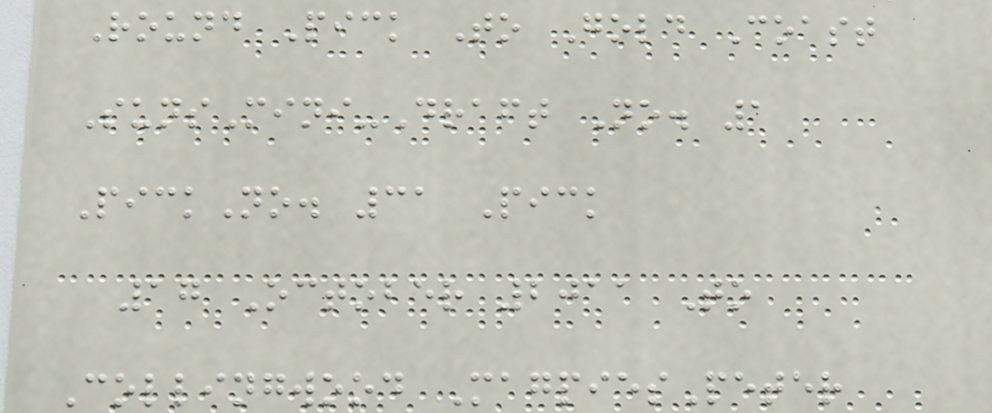Round Pick To Gold Coast
SunsMini-Draft No. 1
PickNo. 31 Pick
17 October 2011 To
Collingwood MagpiesPeter
